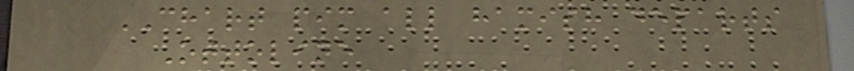CHART pim all hamish departs
Ottoline
